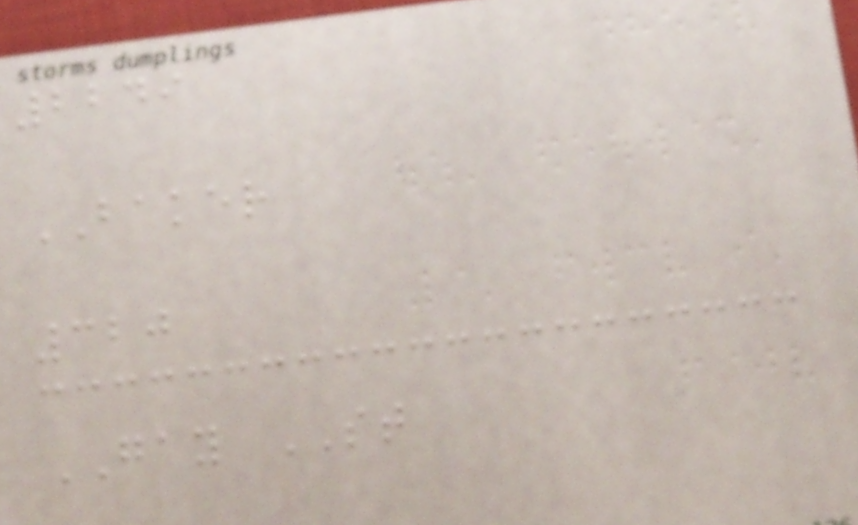2249
BAKER
320
GAY ST
